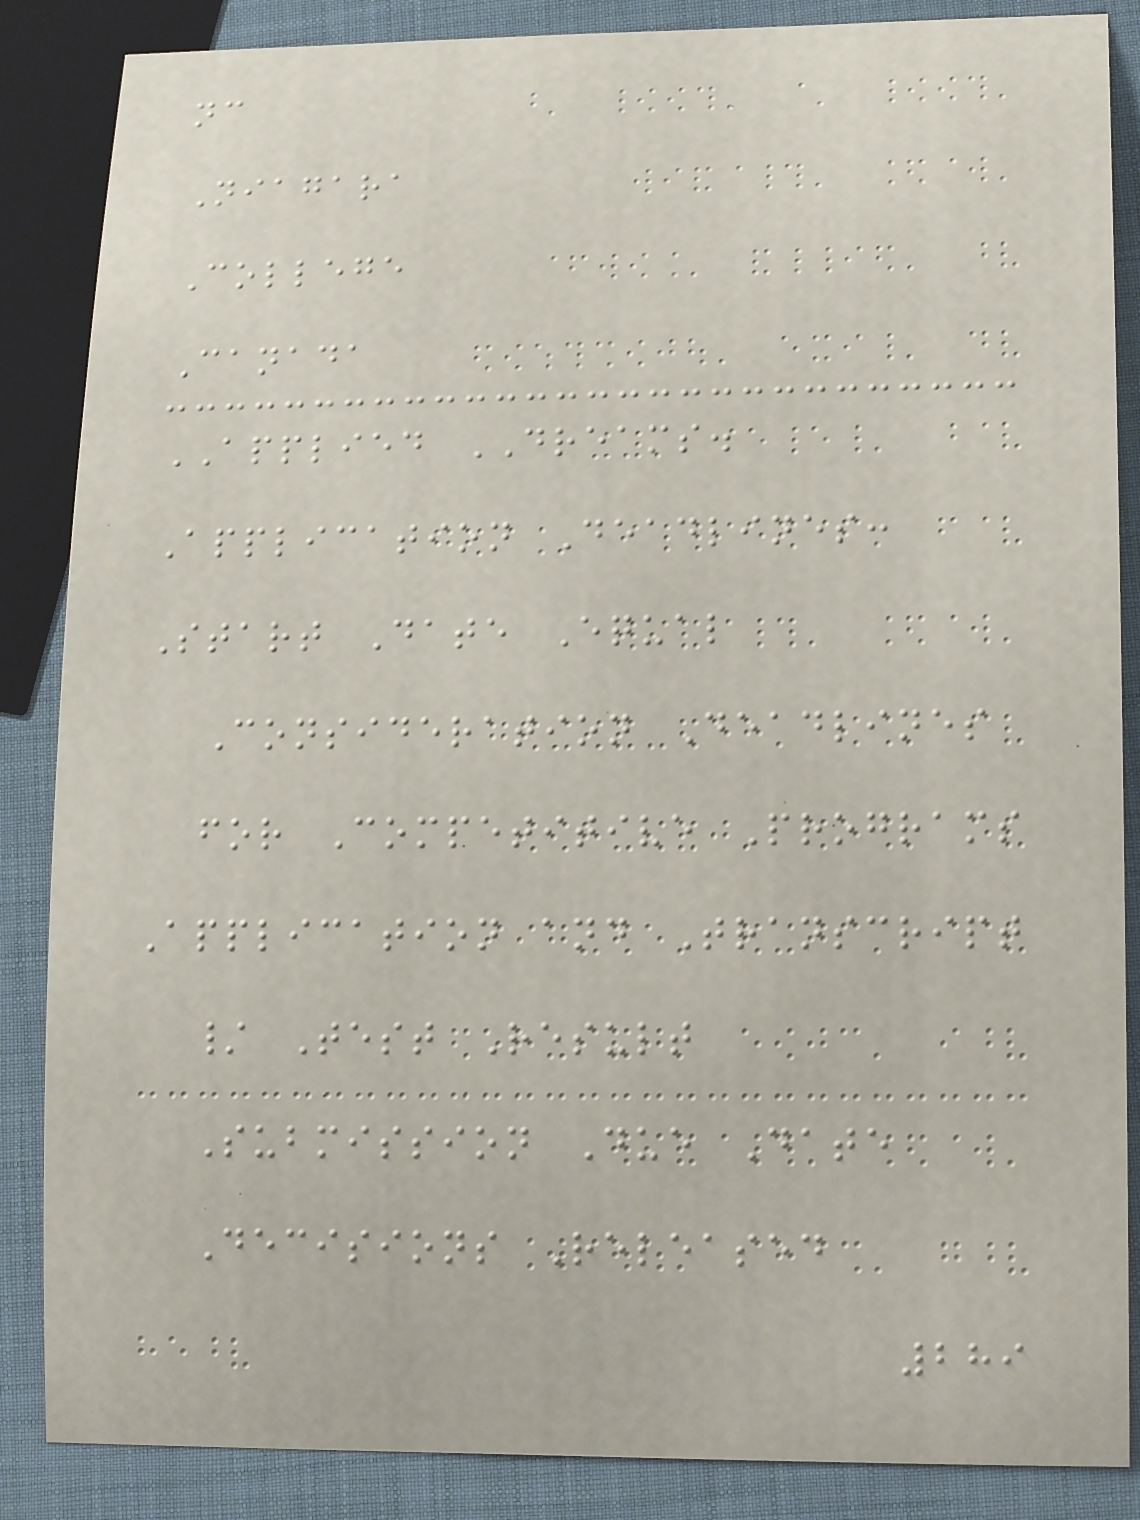nc
Niagara
College
Canada
APPLIED DREAMS.
Application Deadlines:
Start Date Equal
Consideration Deadlines
for Competitive Programs
Application and Transcript
/ Test Result
Submission Due Date
Decisions Released
289
